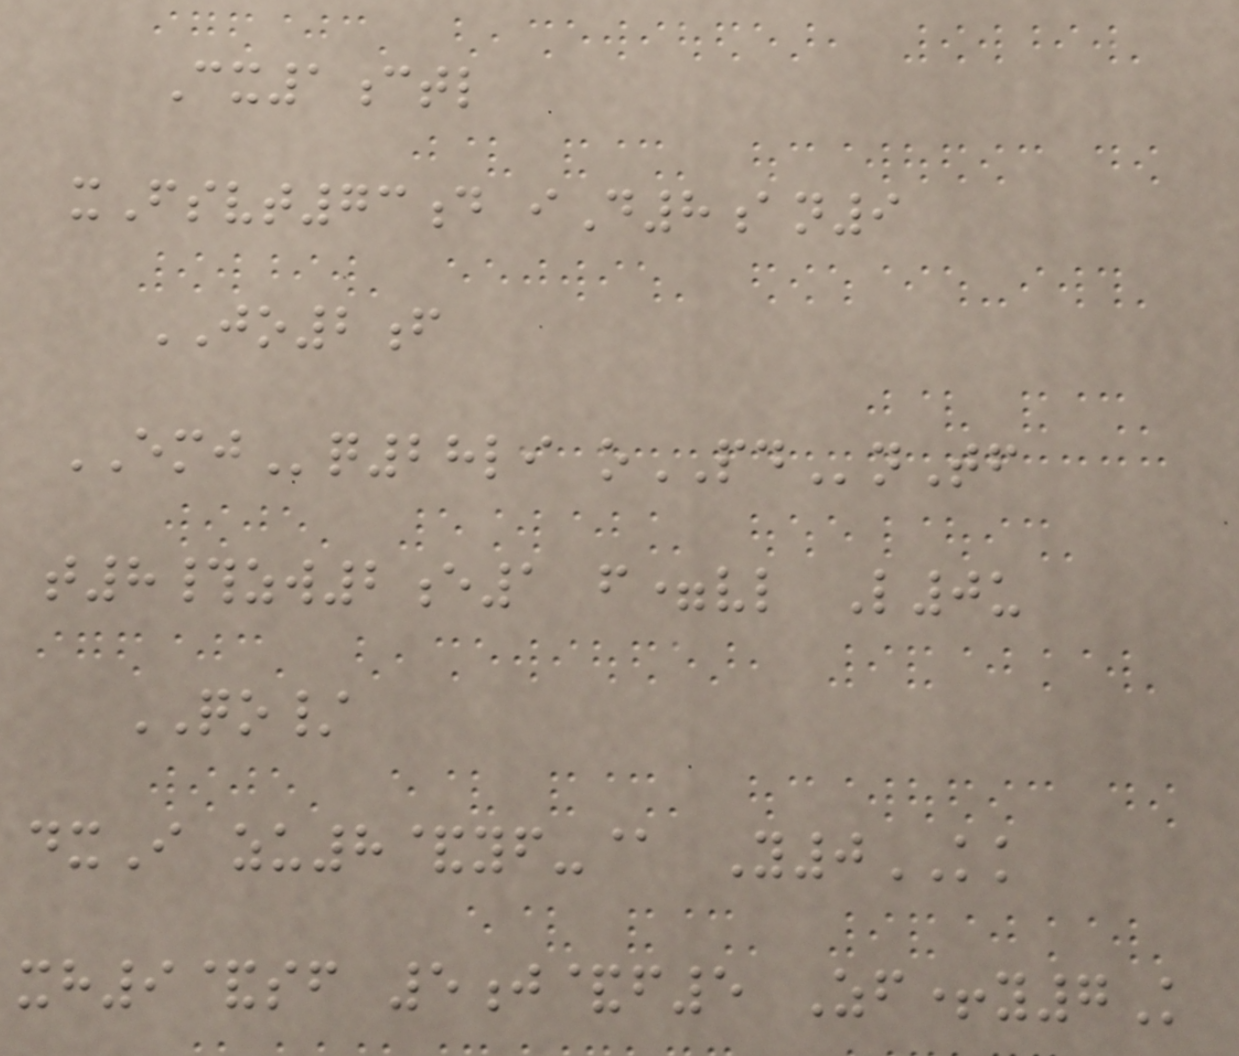Cx1ctl
xFsvt73d iD8an9
JO2f
EMJq28li oPDnTf
t8#zw2e1 f=vl L0u
QO/
dxI zu8&yf-@ Y0KK
xh9&sf 5j&f5 Zf+y7K
